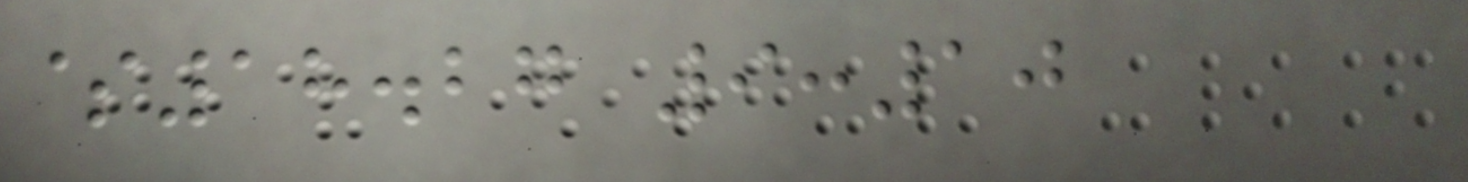$18.27 9:10
